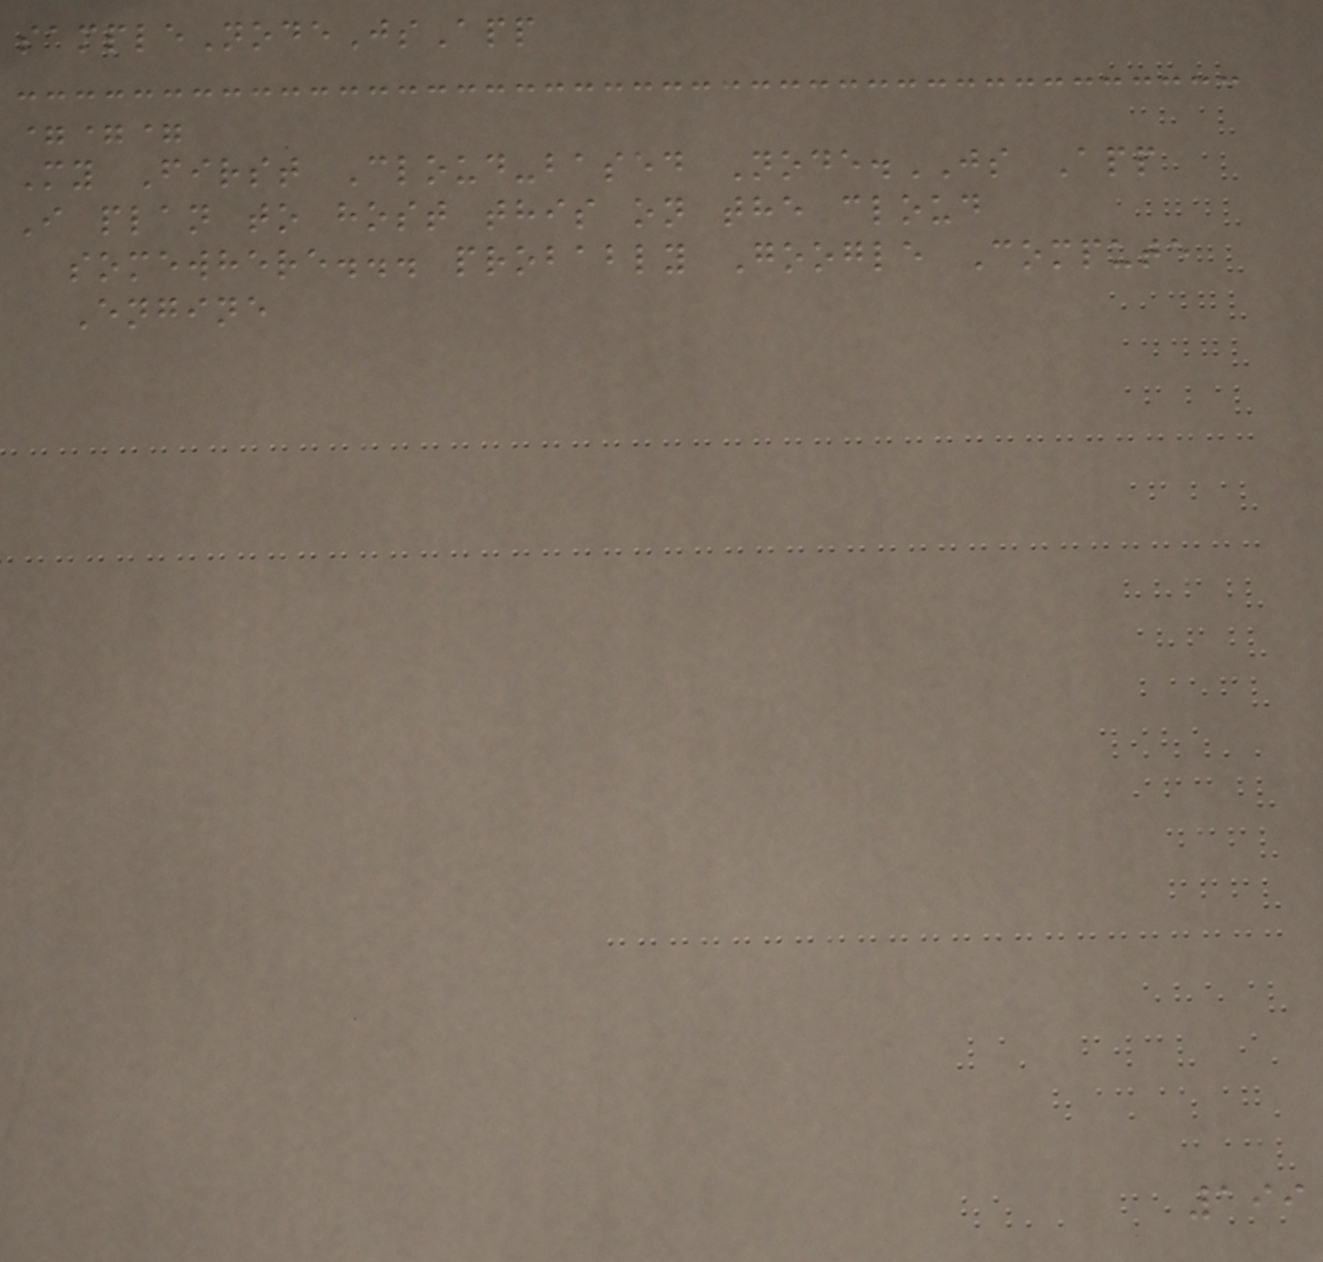sampleNodeJsApp
===
My First Cloud-based Node.JS App
I plan to host this on the cloud
somewhere... probably Google Compute
Engine
199
